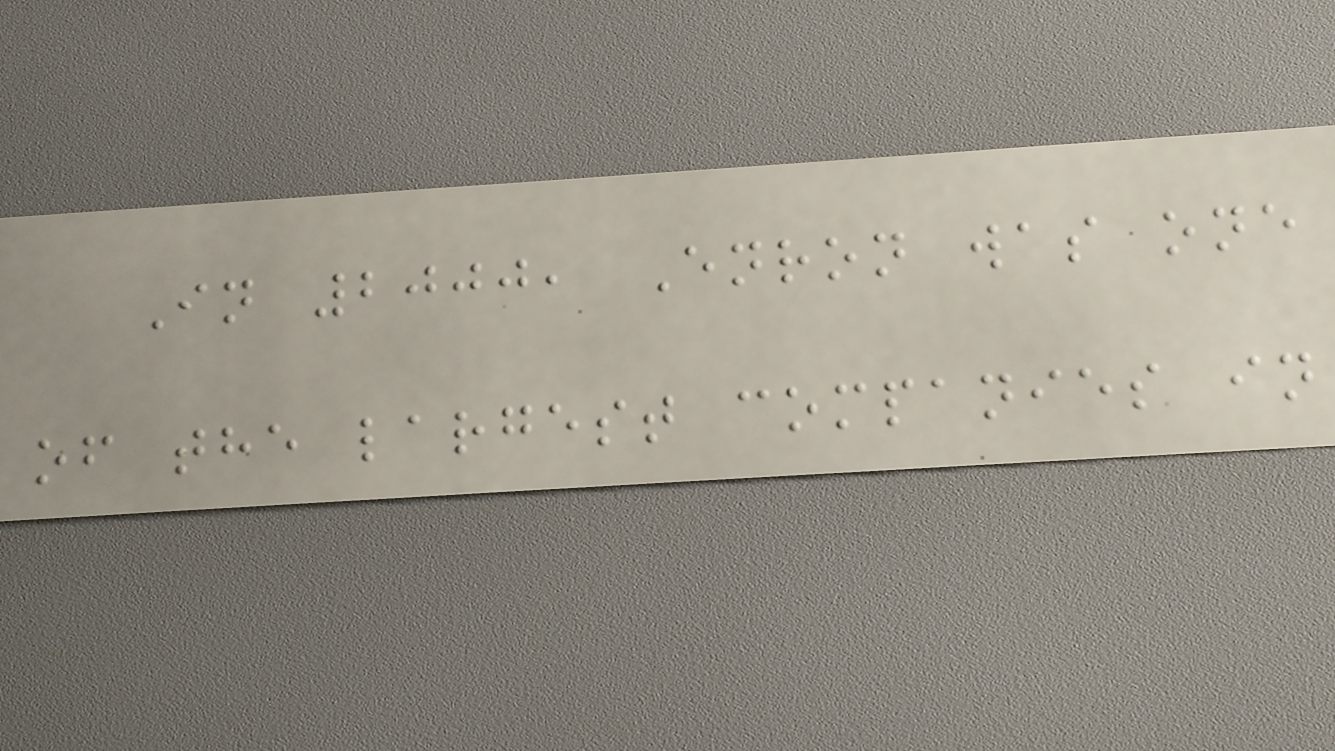In 2000, Enron was one
of the largest companies in
